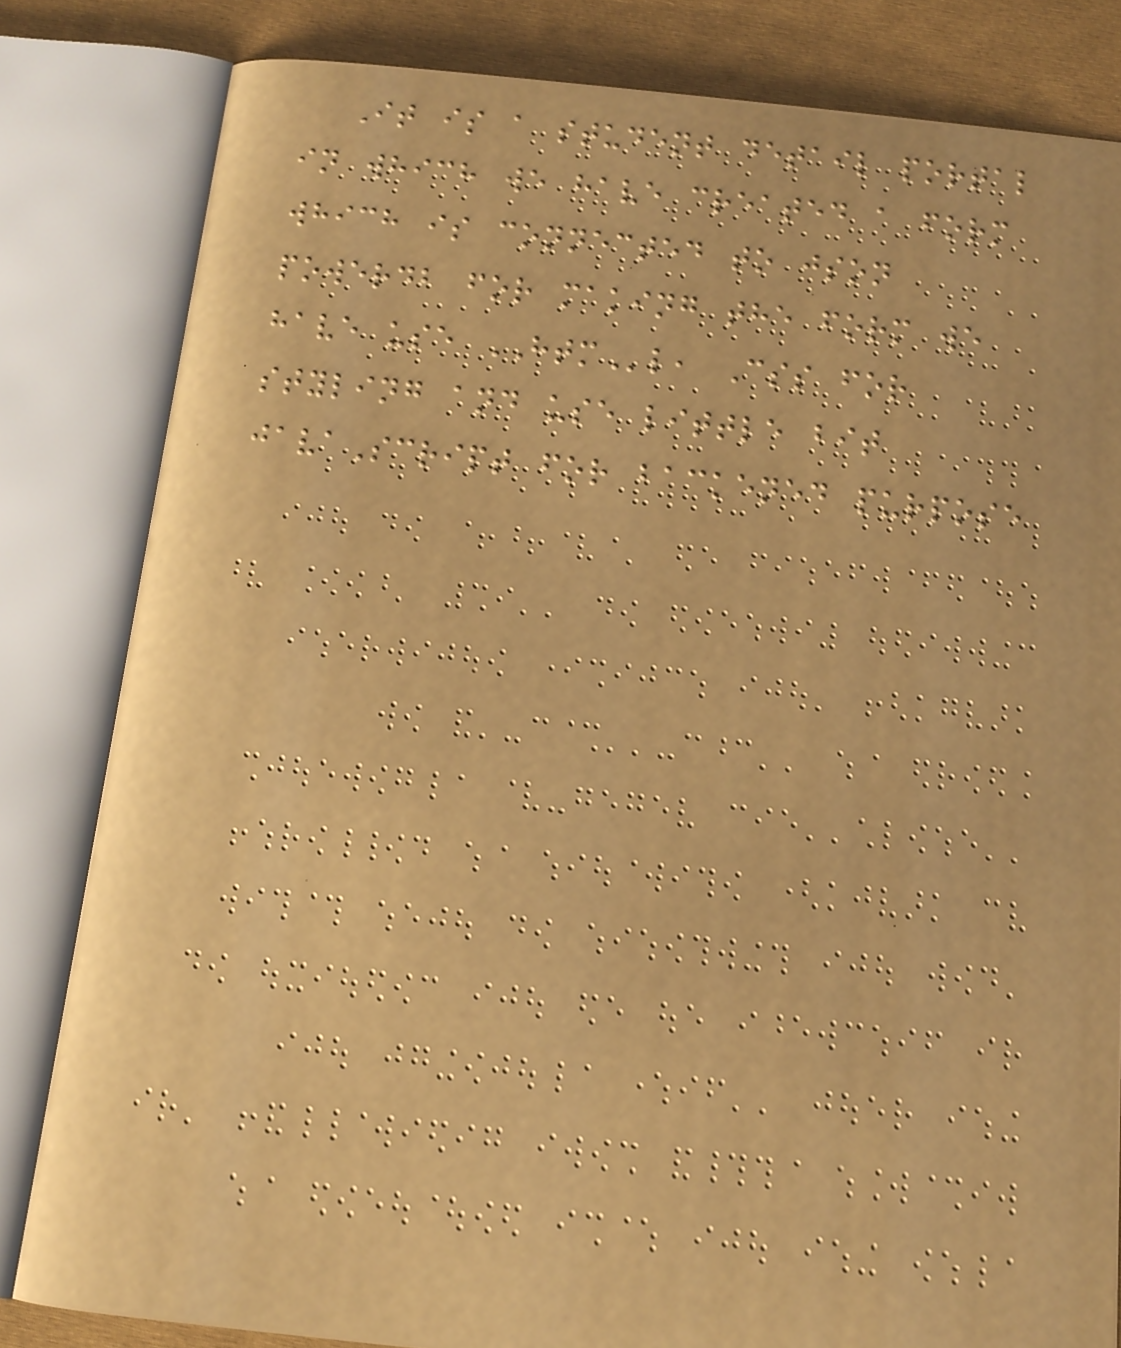It is a student detail portal
in which we have created a form
which is connected to json
powerdb for making the form we
have use HTMl, Css for
styling and use little bit
javaScript for backened purpose
